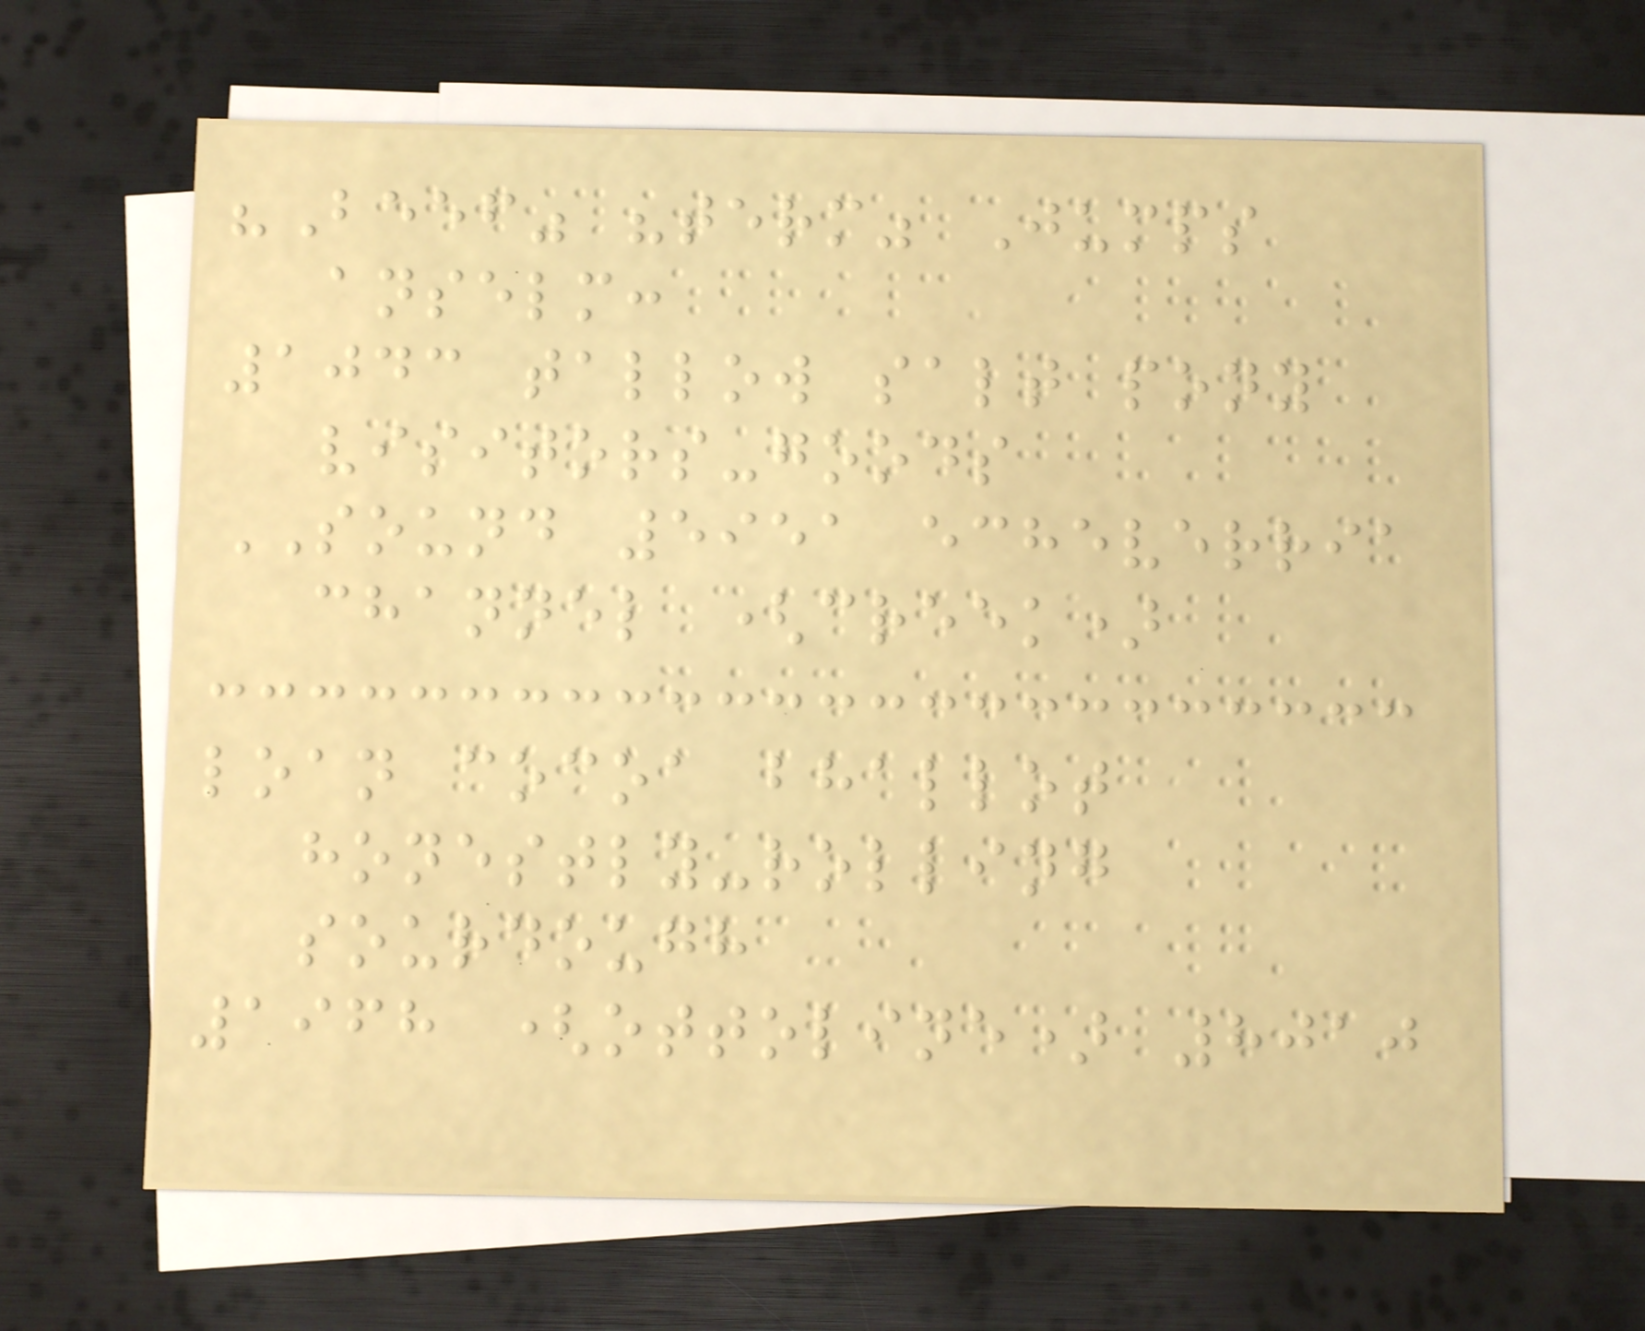"Beef" "term" Jumps
anselm:
1043 tallow salt pony
visitors-goods
SOUND 5951 echeverria
channel (creek)
loan cocoa bhallot
honestly-rolling
sourdough
1968 (ottoline) 8010
